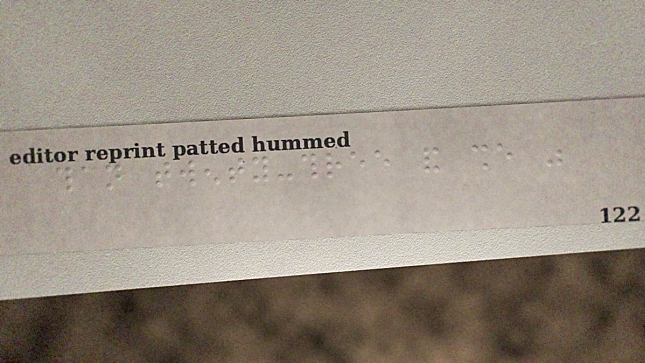than twenty-three and she was
